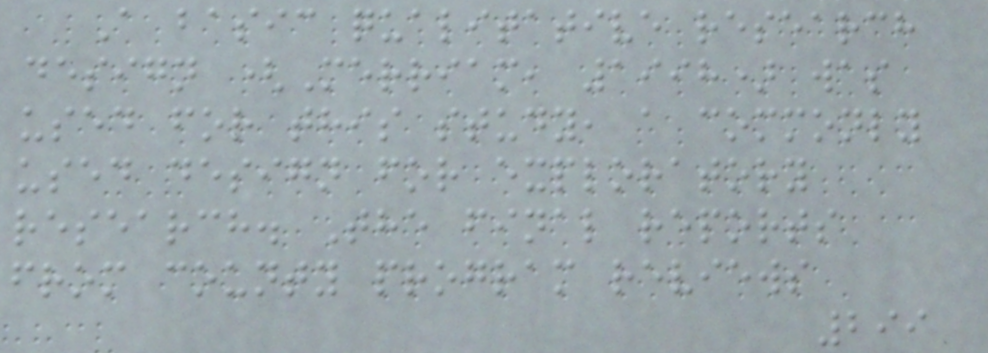A basic qualitative research
design (Merriam, 1998) was
used for this study, a commonly
used design for exploratory
research. The final reports
from county program reviews
299
